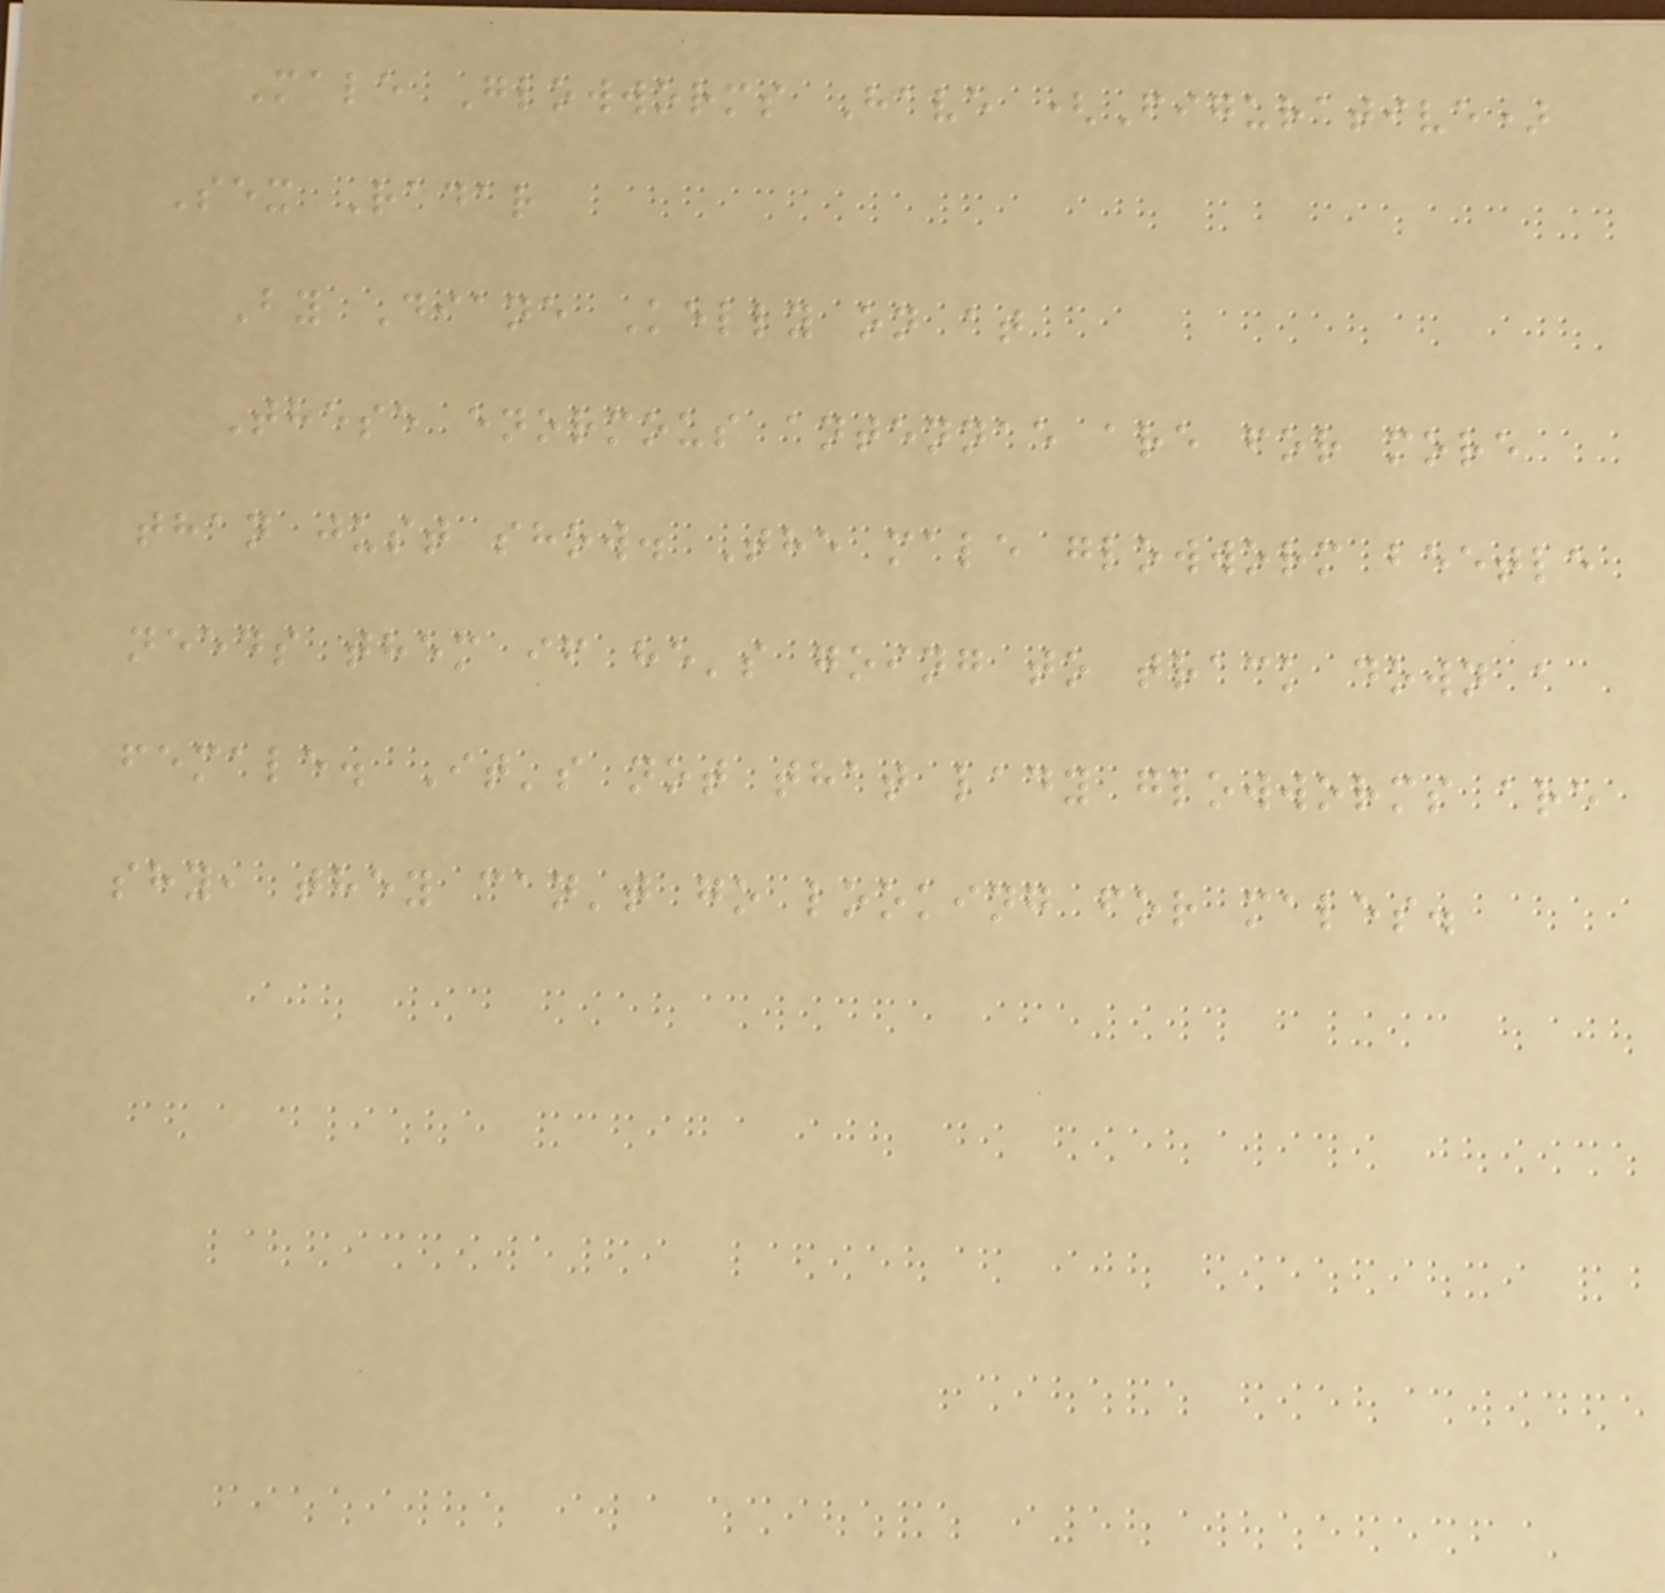Male Glowworms Have (Figurative)
Sex Radar
By Diane Kelly on at
These enormous antennae are for more
than just show. The male glowworm beetle
needs them if he's going to track down a
female. It's not that lady glowworms are
shy, they can't go looking for males.
